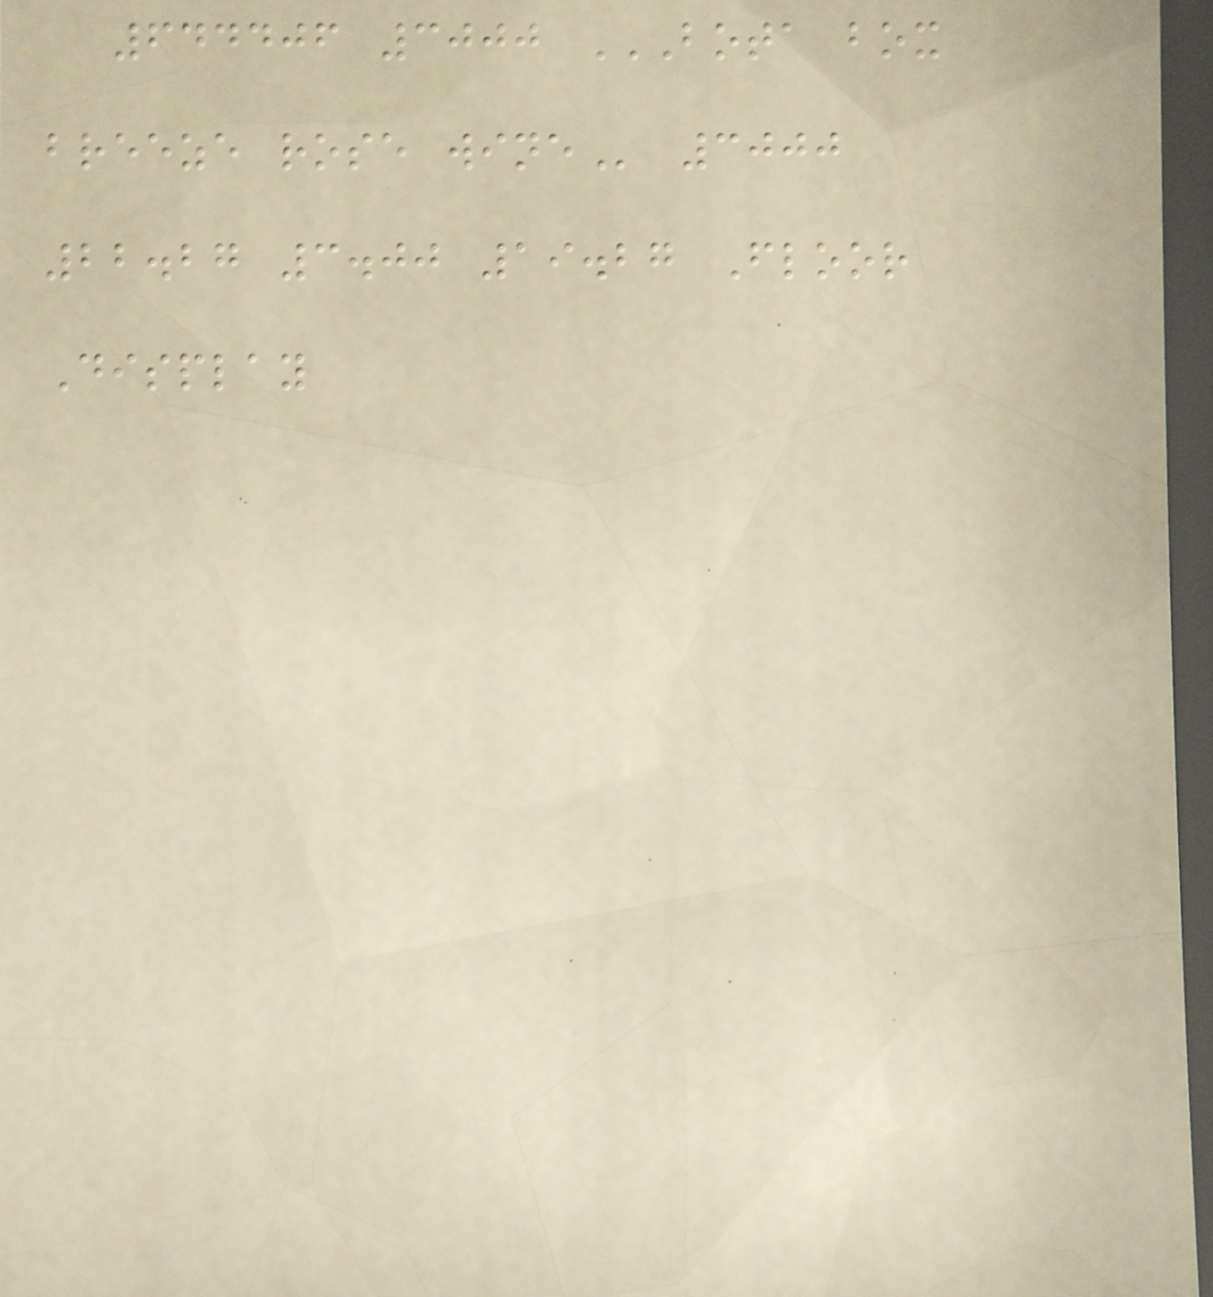644406 3000 BOTA BOX
BREEZE ROSE WINE 3000
22.27 3.00 19.27 Floor
Display
